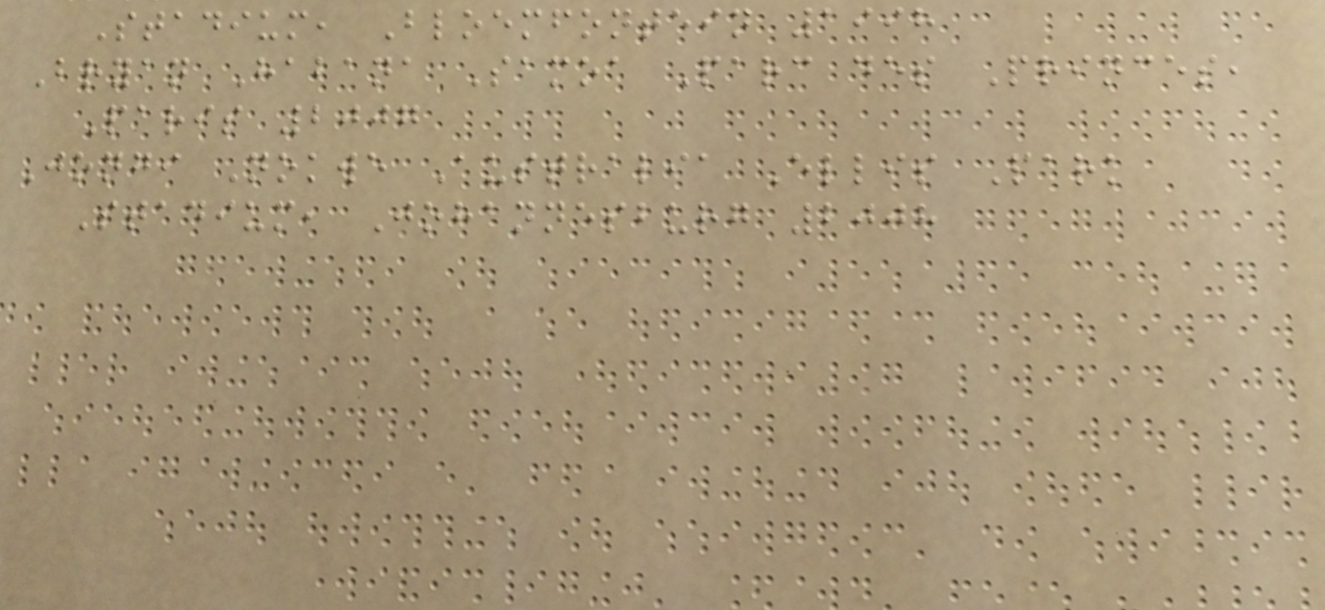Stadium, Bloemfontein 1998
Bryan Habana Samoa Parc des Princes,
Paris 2007
Jongi Nokwe Australia Ellis Park
Stadium, Johannesburg 2008
